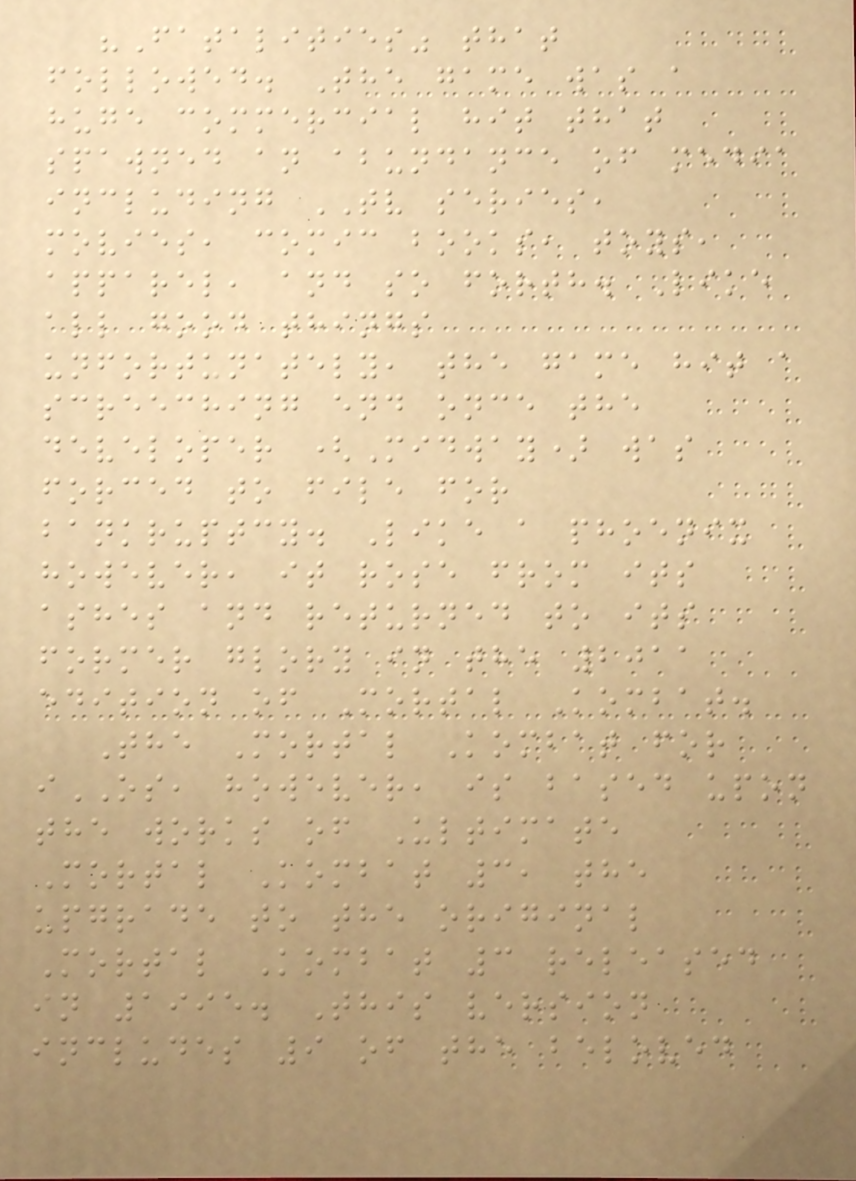"Fatalities" that
followed. The game was a
huge commercial hit that
spawned an abundance of media
including TV series,
movies, comic books, toys,
apparel, and so forth. Like
all good things
unfortunately, the game hit a
screeching end once the
developer (Midway) was
forced to file for
bankruptcy. Like a phoenix
however, it rose from its
ashes and returned to its
former glory in the 2011
edition of Mortal Kombat.
The Mortal Kombat for
iOS, however, is based upon
the works of Ultimate
Mortal Kombat 3, the
upgrade to the original
Mortal Kombat 3 released
in 1995. This version
includes 9 of the beloved
